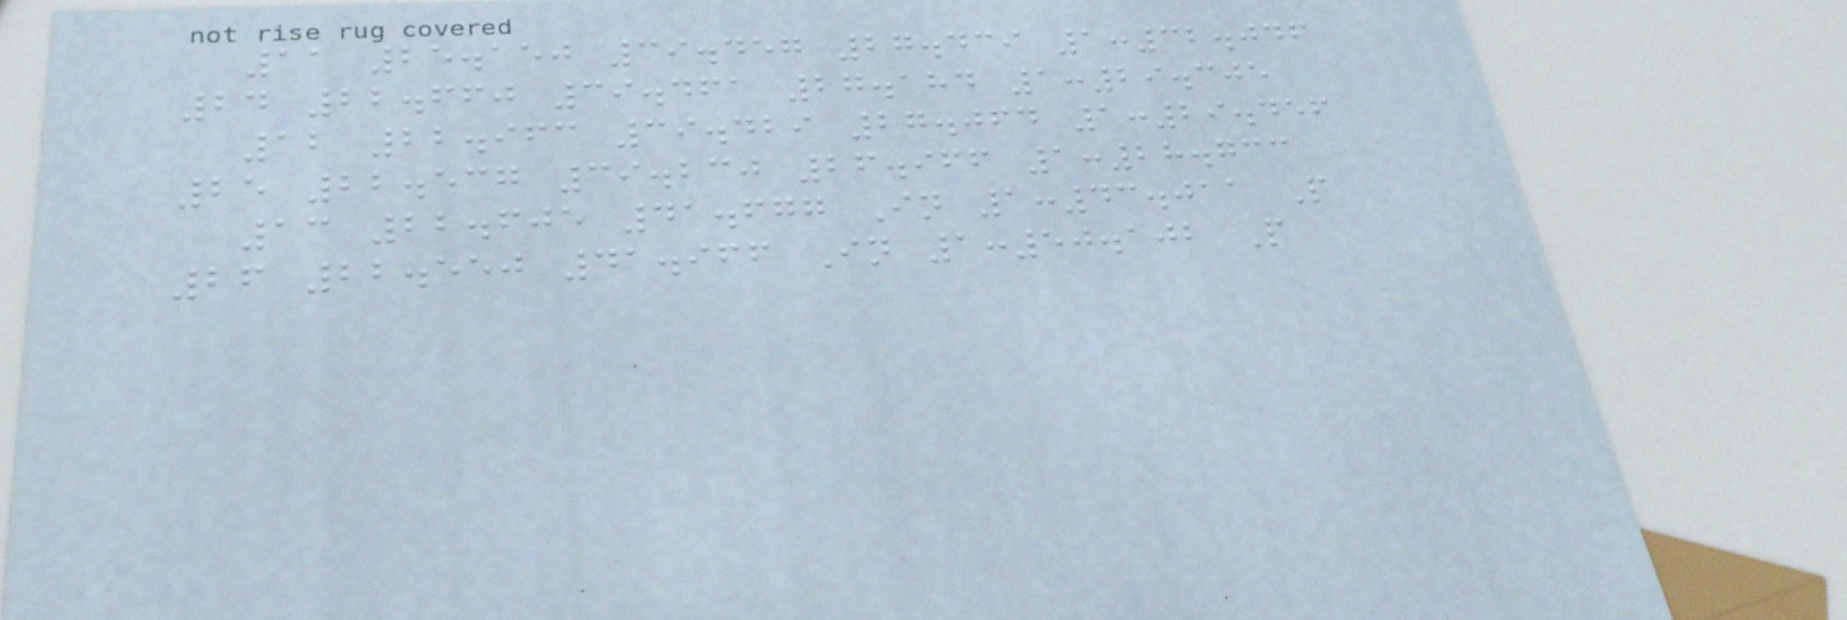11 25.150 39.457 27.439 1:32.046
24 22.660 39.461 27.184 1:29.305
12 22.963 39.429 27.064 1:29.456
25 22.537 39.230 26.966 1:28.733
13 22.605 41.677 In 1:43.011 P
26 22.550 41.966 In 1:50.102 P
